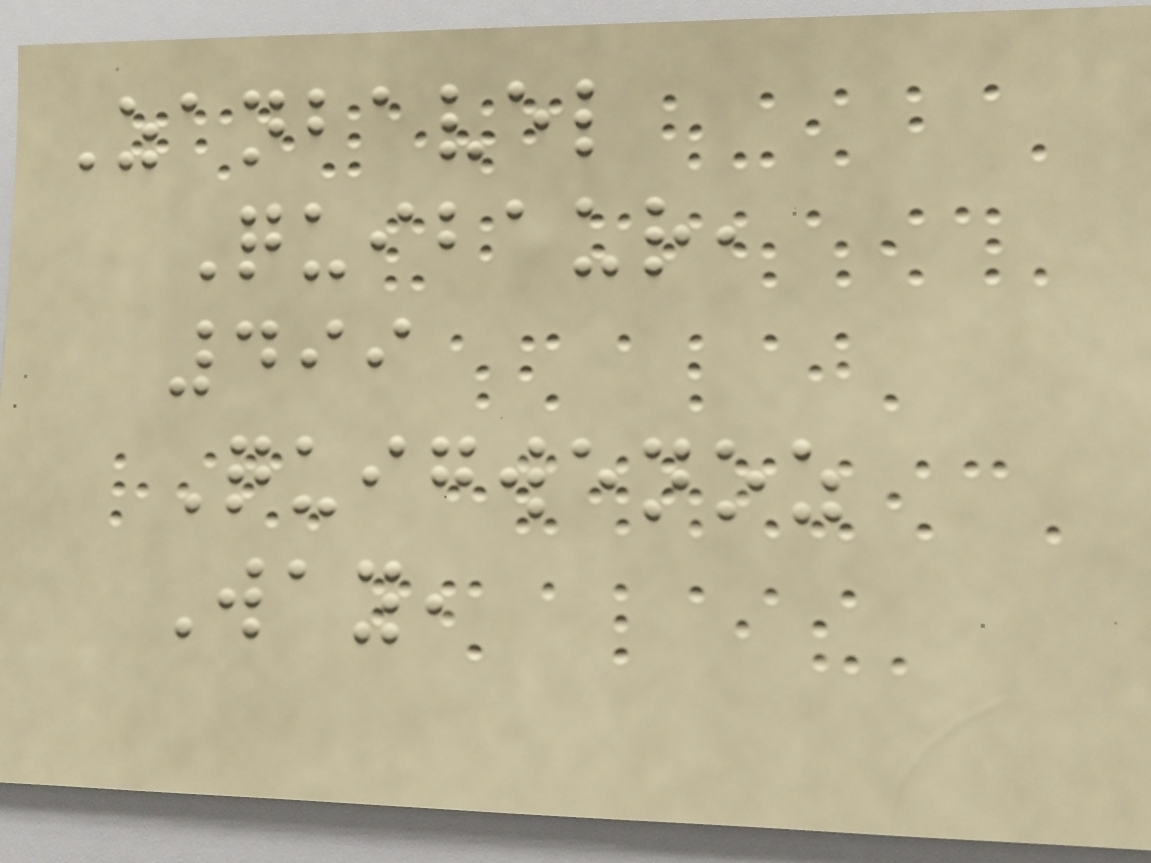Zanbavel
Quibaur,
499
Quigwenoz
Way,
